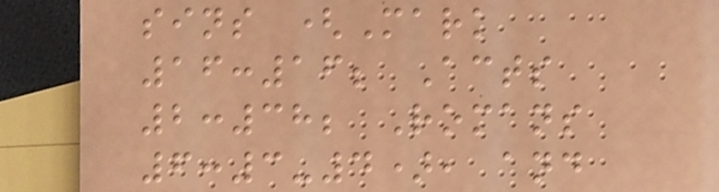sins (Mark
16:16; Acts
2:38; Romans
6:3-4), and
